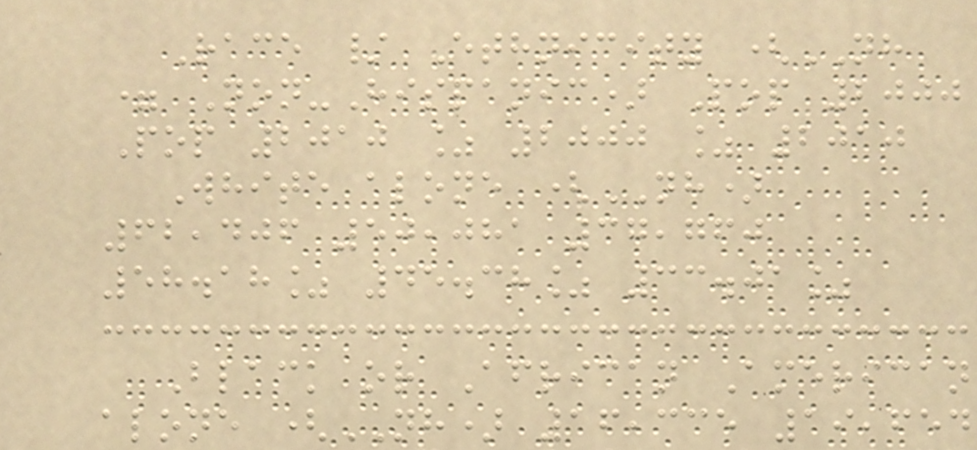Race / Ethnicity (NH
= Non-Hispanic) Pop 2000
Pop 2010 % 2000 % 2010
White alone (NH)
62,406 50,081 37,760
58.18% 45.38% 33.01%
Black or African American
alone (NH) 16,335 19,654
